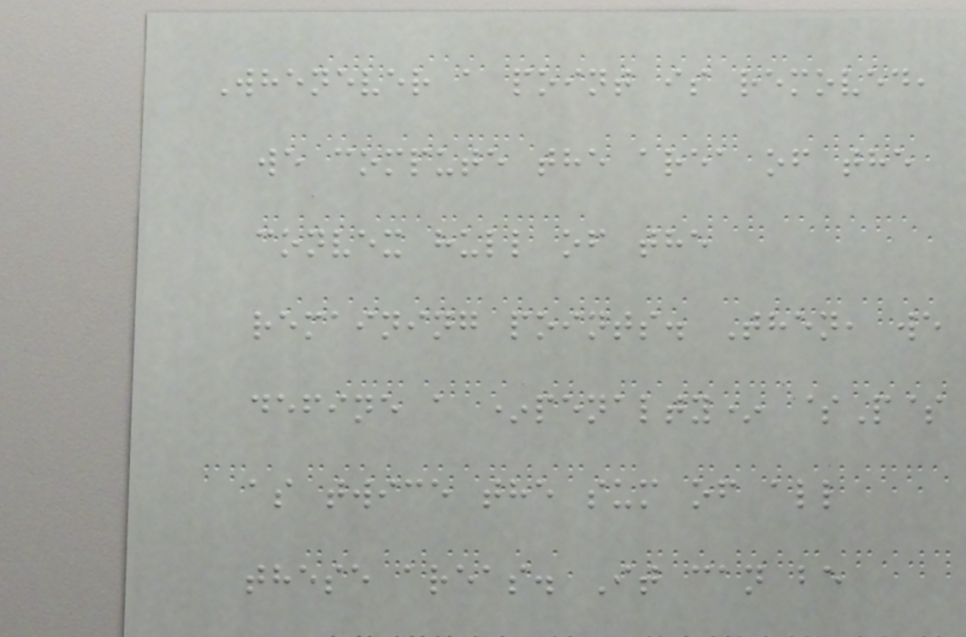Whenever a point is removed,
we compute the area of the
convex hull of the
remaining points. Then, we
define a *penalty* $P$
as twice the sum of all
these areas. It can be
